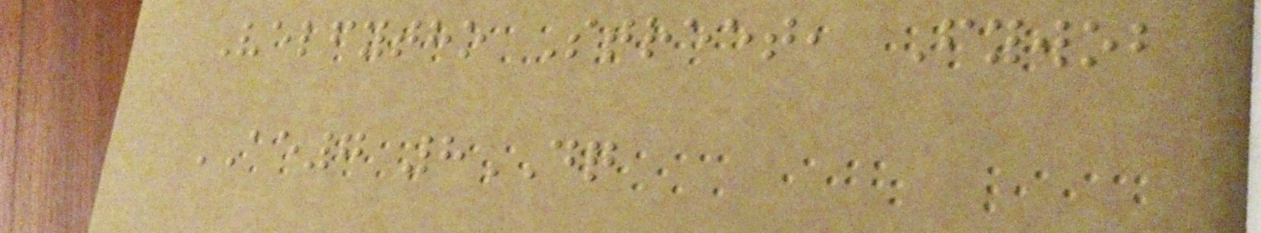Velfytho Street, Fywob
AE7 8DQ
